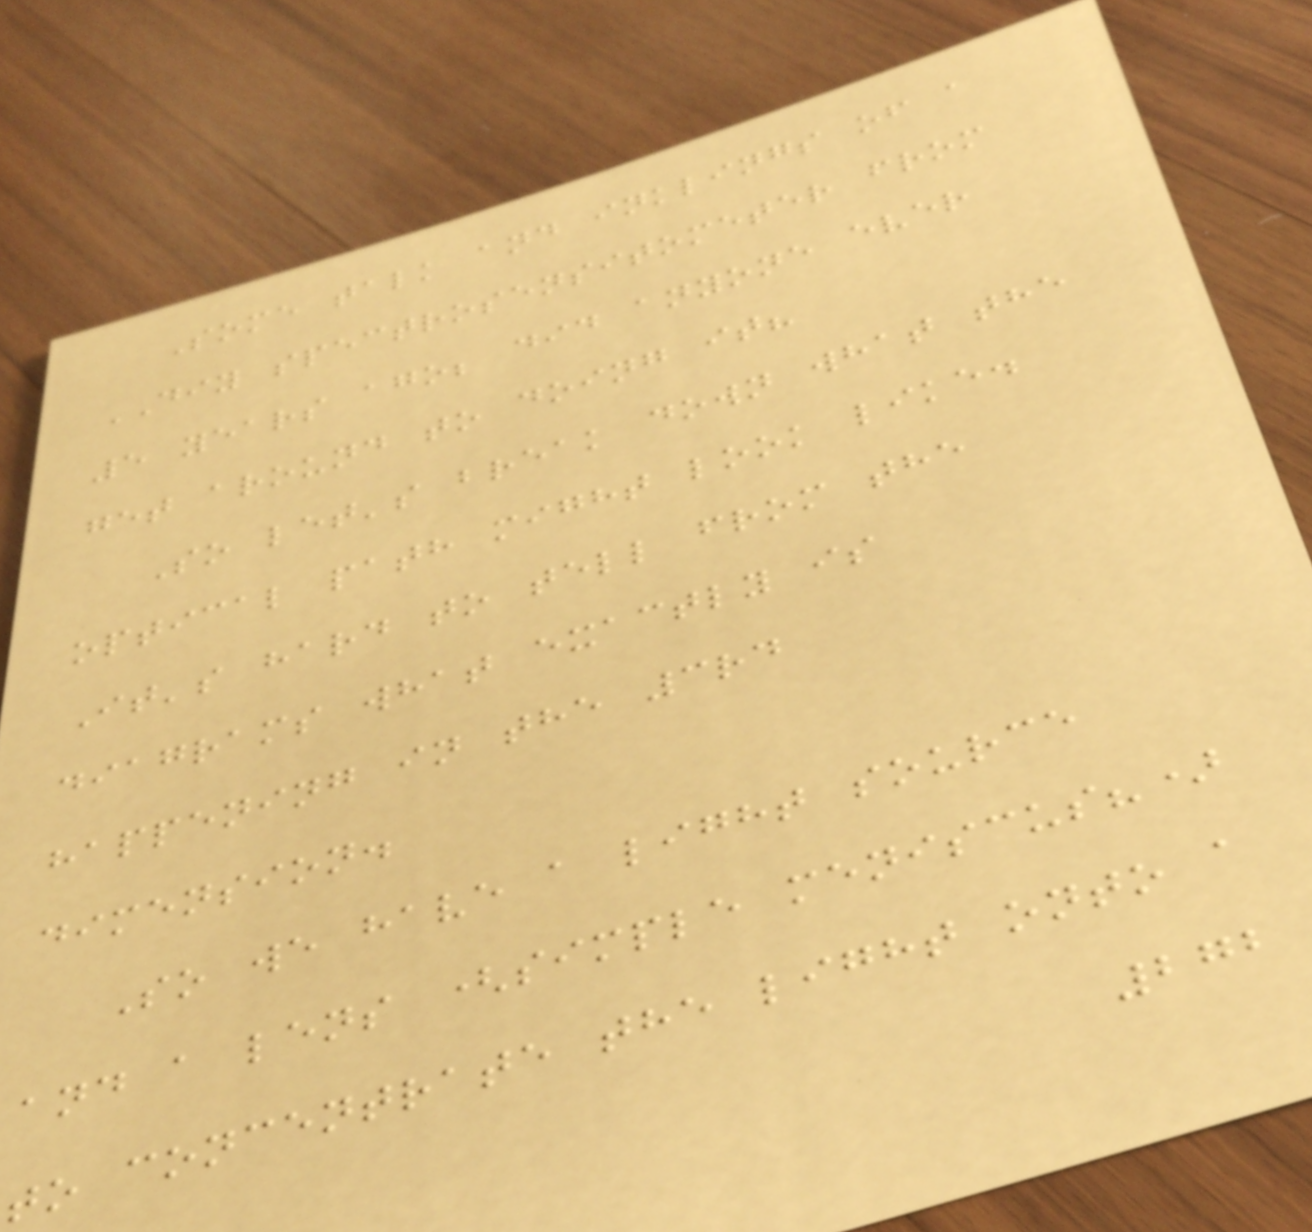Some talk and inklings of a
DIY spectrosensitometer from
5 years ago; did anyone ever
get around to doing it?
So let's break down what the
optical path might look like.
It's hard to tell from the
diagrams what exactly is
happening in the 3rd
dimension.
So we have a light source
and a lens (simple meniscus?)
to concentrate the light onto a
272
